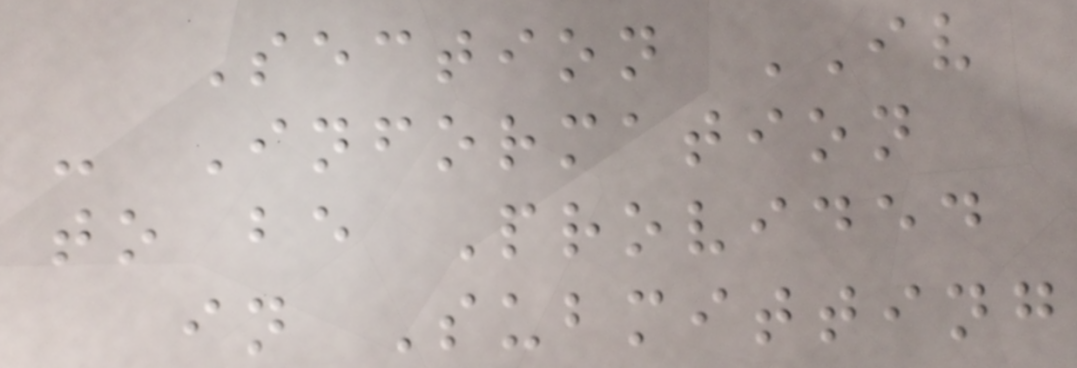Section IV
- Information
to be Provided
in Submitting
